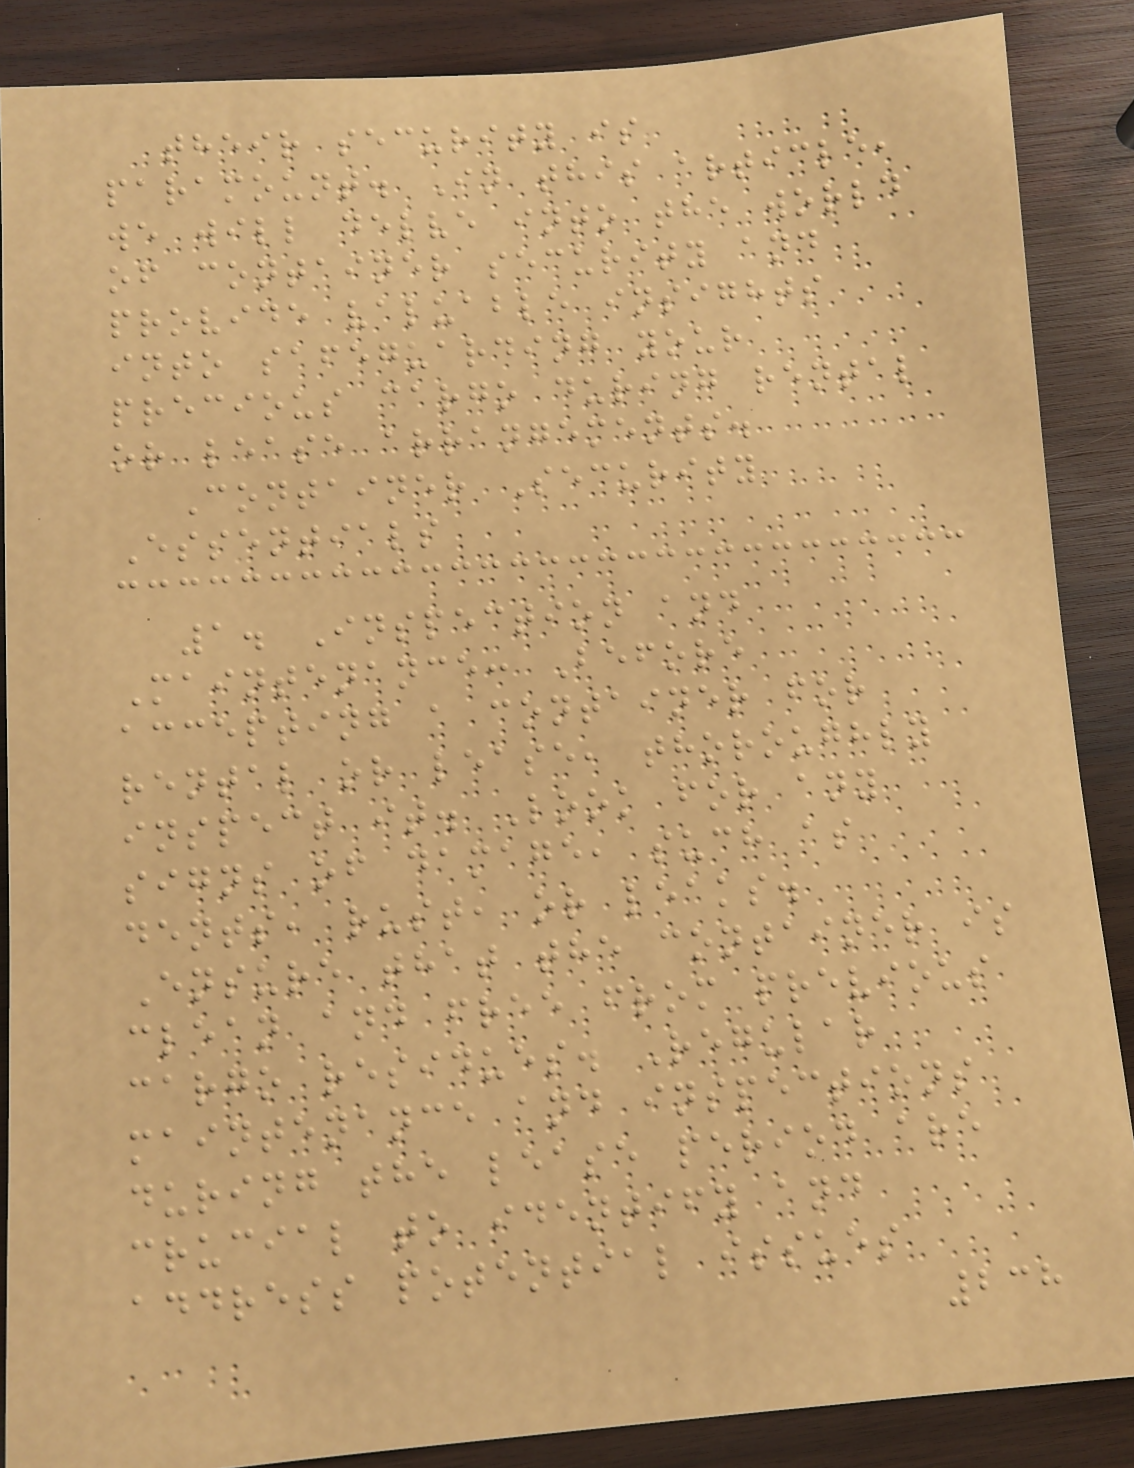their security is
paramount. In this article,
we will delve into the world
of container security and
provide valuable insights
into safeguarding your
precious cargo during rental
or lease arrangements.
Container Security
Essentials
1. Inspection and
Maintenance: Before
accepting a container for
rental or lease, thoroughly
inspect it. Look for any
signs of damage, such as
dents, rust, or leaks.
Ensure that the container is
clean and free from previous
cargo residues. Regular
maintenance and inspections
during the lease period are
crucial to identify and
address potential issues
238
